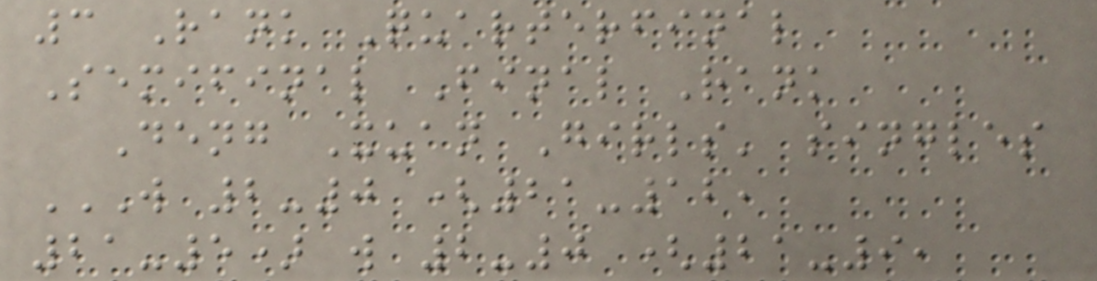3 Rank Quarterfinal
Semifinal Final Rank
Deng Xuan Girls' singles
W 2-0 (21-12,
21-5) W 2-0 (21-9,
